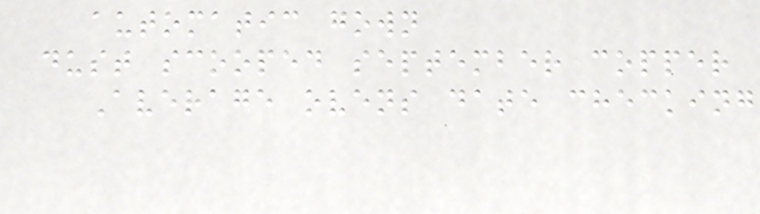automatic gown
dust scooped september copper
Average ovens date checking
